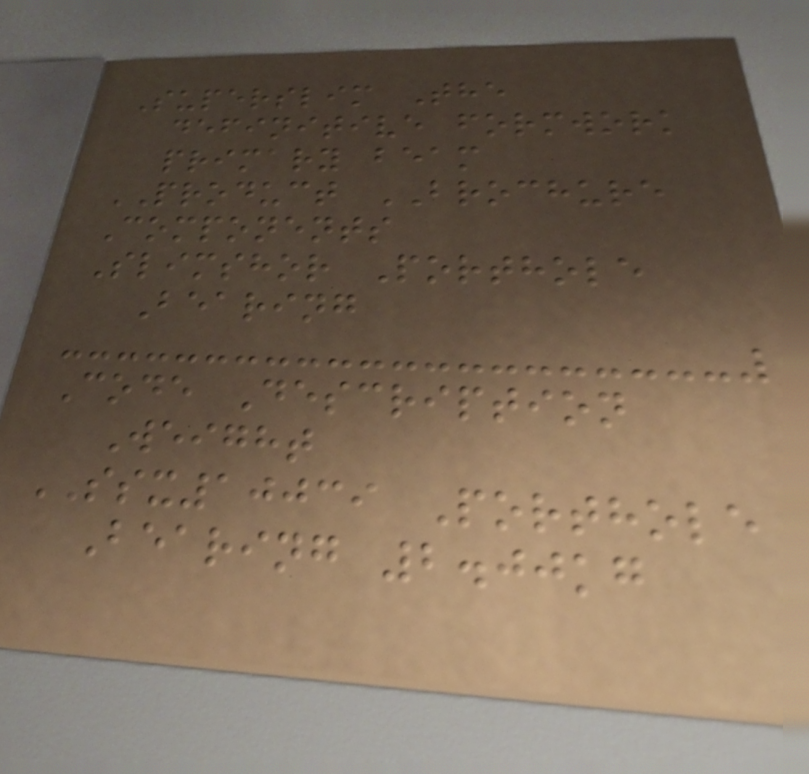Superslim The
definitive formwork
primary beam
PRODUCT BROCHURE
Components
Slimshor Porthole
Bearing
Code Description
Weight
SSX10039 Porthole
Bearing 2.00kg
